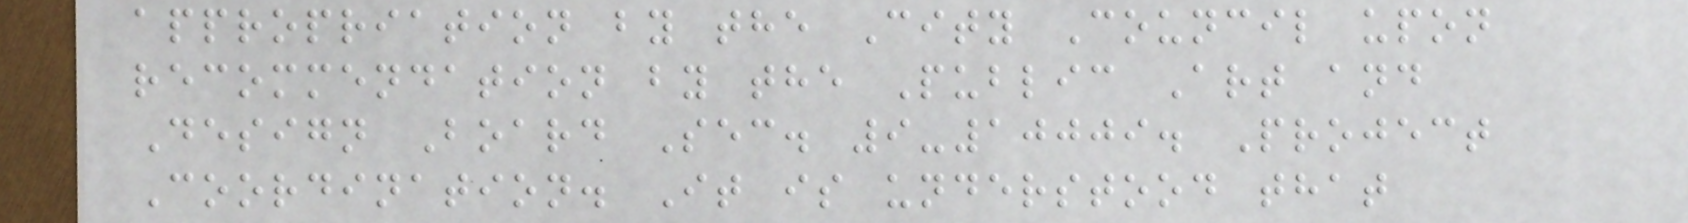appropriation by the City Council upon
recommendation by the Public Art and
Design Board Sec. 9-10009. Project
Coordination. It is understood that
